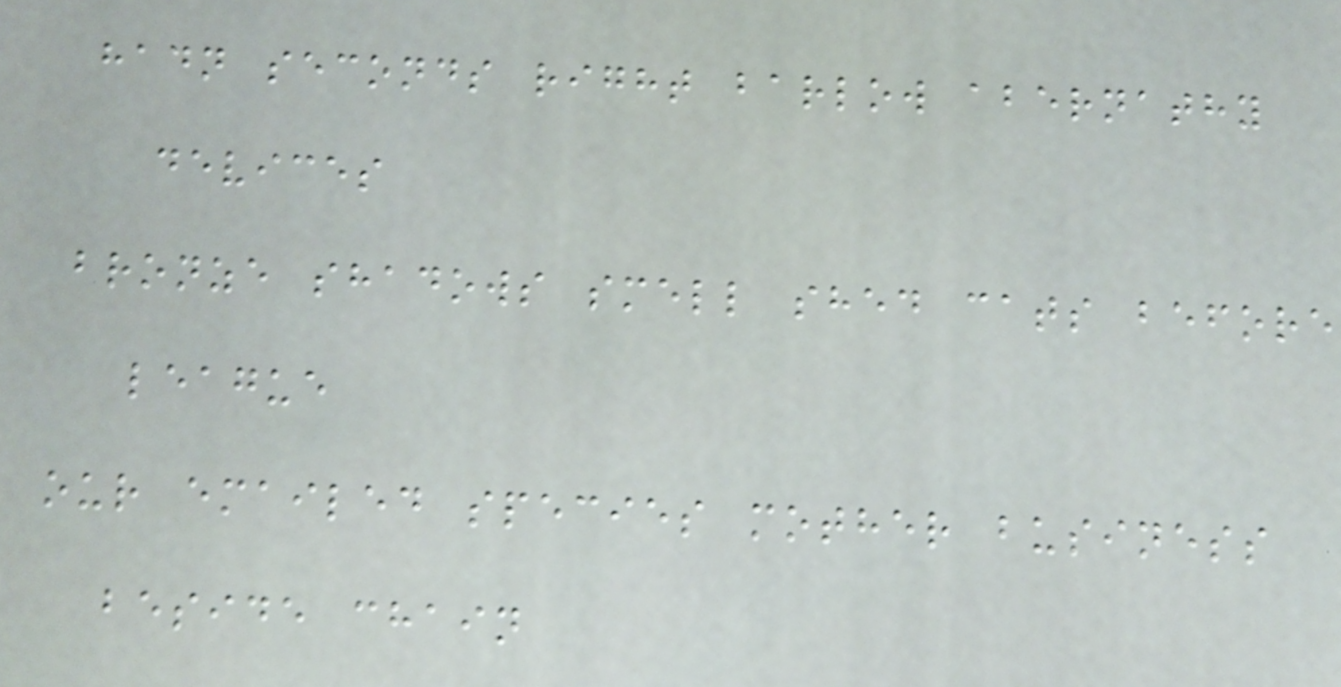hadn seconds right barlow abernathy
devices
bronze shadows smell shed cats before
league
our emailed species mother business
beside chain
